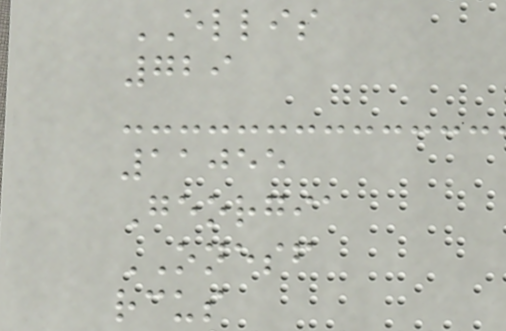ELLIS
729
11055
Georgia
ONESF
rcus
